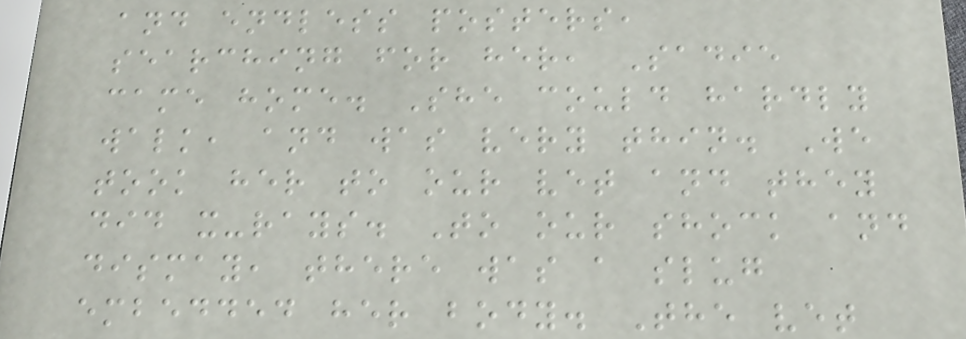and endless posters,
searching for her, Sadie
came home. She could hardly
walk, and was very thin. We
took her to our vet and they
did x-rays. To our shock and
dismay, there was a slug
embedded her body. The vet
